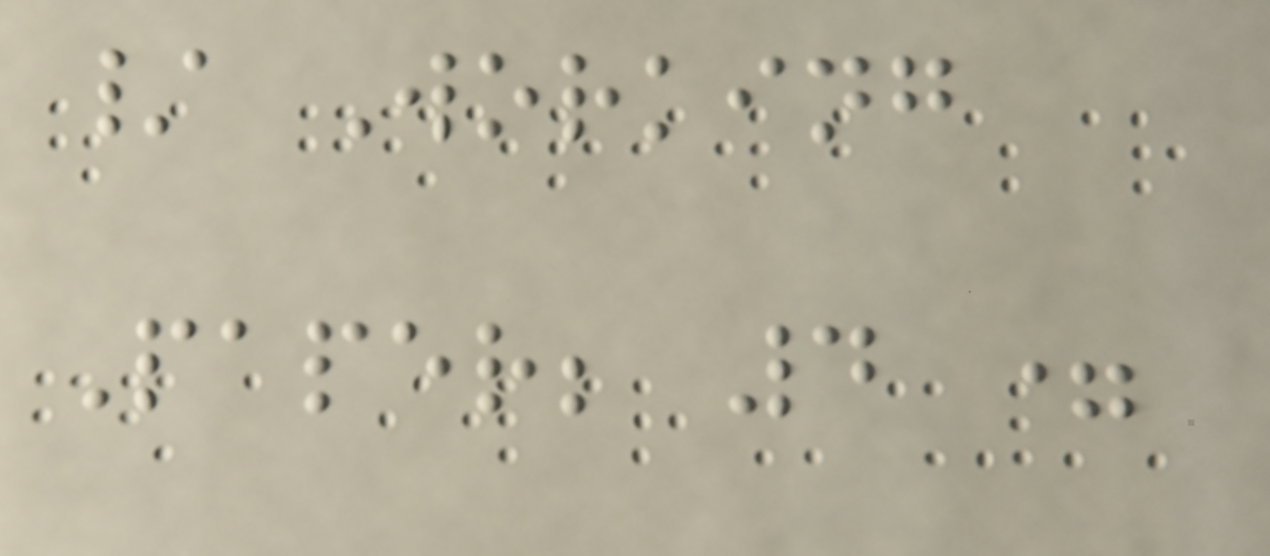/ Working
Paper; 4 =
